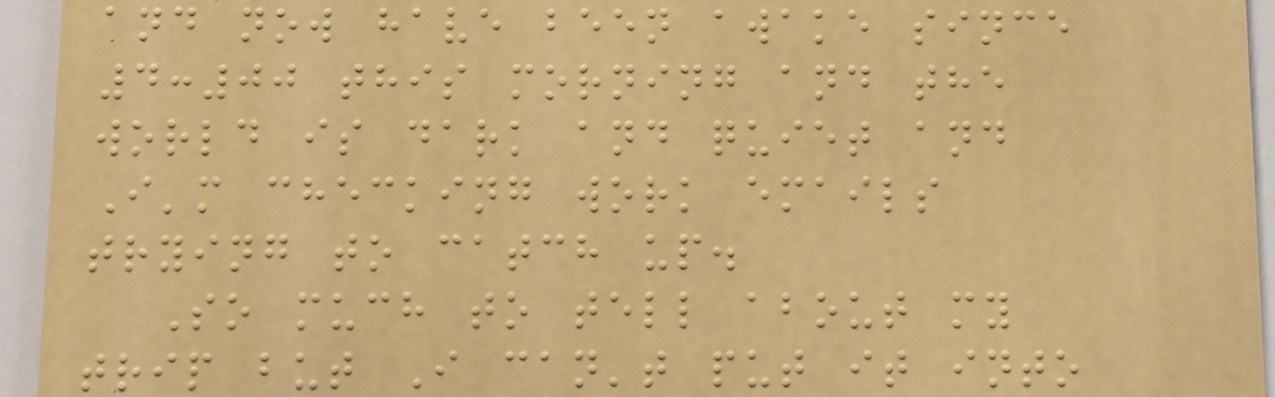and now have been awake since
4:00 this morning and the
world is dark and quiet and
I'm checking work emails
trying to catch up.
So much to tell about my
trip but I can't put it into
